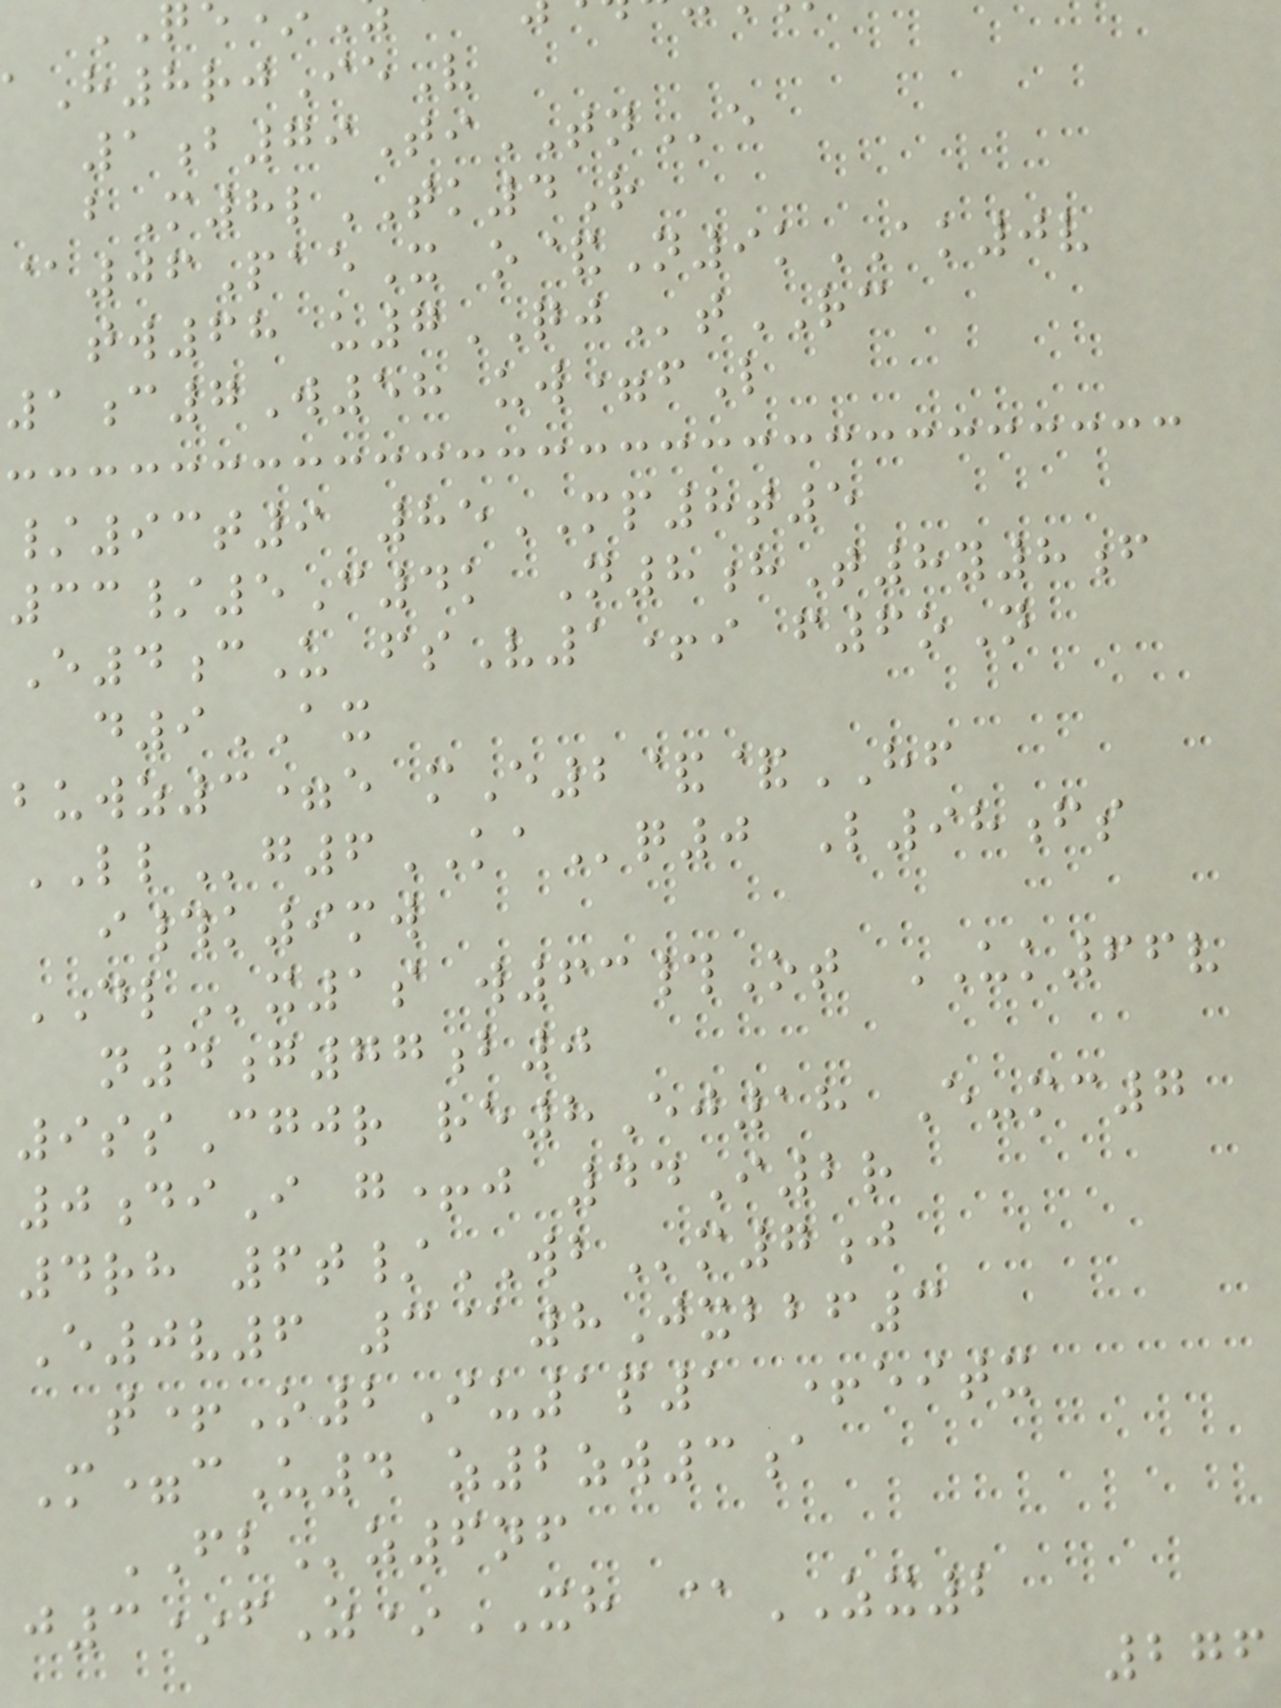aH8rjIeV
1b79TiTNe
bM8lTK4R
@06PaeX o&N9kAK0v
tw68 u7QJtRC
1c7W58 uw=fL
/93t9 85MP8t5
33/5C4k N8hT8y8f
E4cU fsV1+i f6oN
d9AX
buwz3=e mE2&&HF
LLg6KAq0 L98fs
i#k9mw
DLx1s w63#Ot UK66v
n4g77b0
9ssCgjr re8Ej18 E-mc7
0diI g+j 44I2r
4rh 6t/WBm7j
E0v6 3@8Jxbbf3
t+O2Iu1p1 +eitx
M=cU4 z2zw3a
FBz6nf
j3*fZ*XH @ZX2
276
